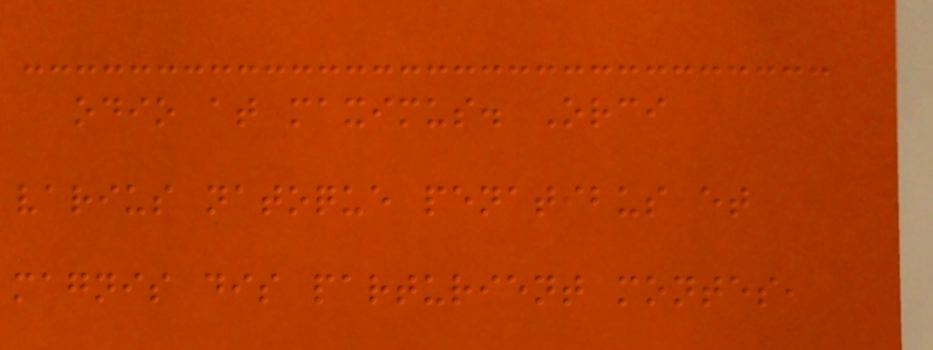odio at maximus. Orci
varius natoque penatibus et
magnis dis parturient montes,
